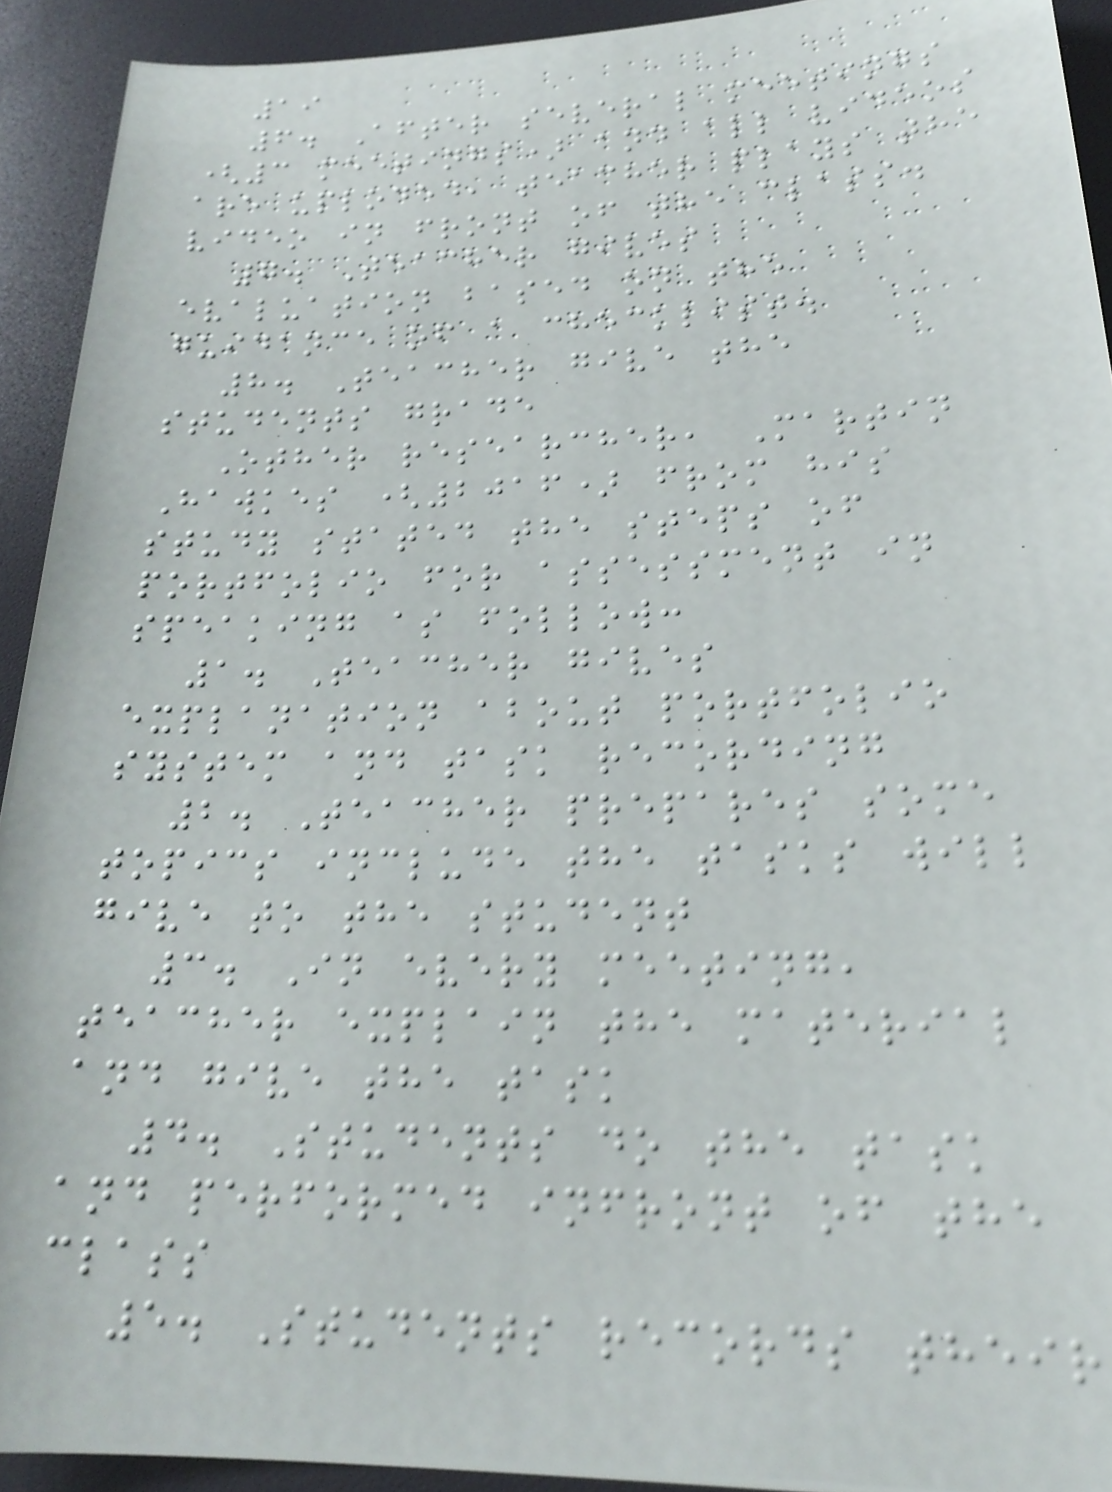19
6. After several meetings
(3 meetings) and all videos
are uploded, teacher plays the
video in front of the class.
7. Teacher gives
evaluation based on the
guidance of a checklist.
8. Teacher give the
students grade
Other researcher, Martin
Hawkes (2016) from his
study stated the steps of
portfolio for assessment in
speaking as follow:
1. Teacher gives
explanation about portfolio
system and task recording
2. Teacher prepares some
topics include the tasks will
give to the student
3. In every meeting,
teacher explain the material
and give the task
4. Students do the task
and performed infront of the
class
5. Students records their
